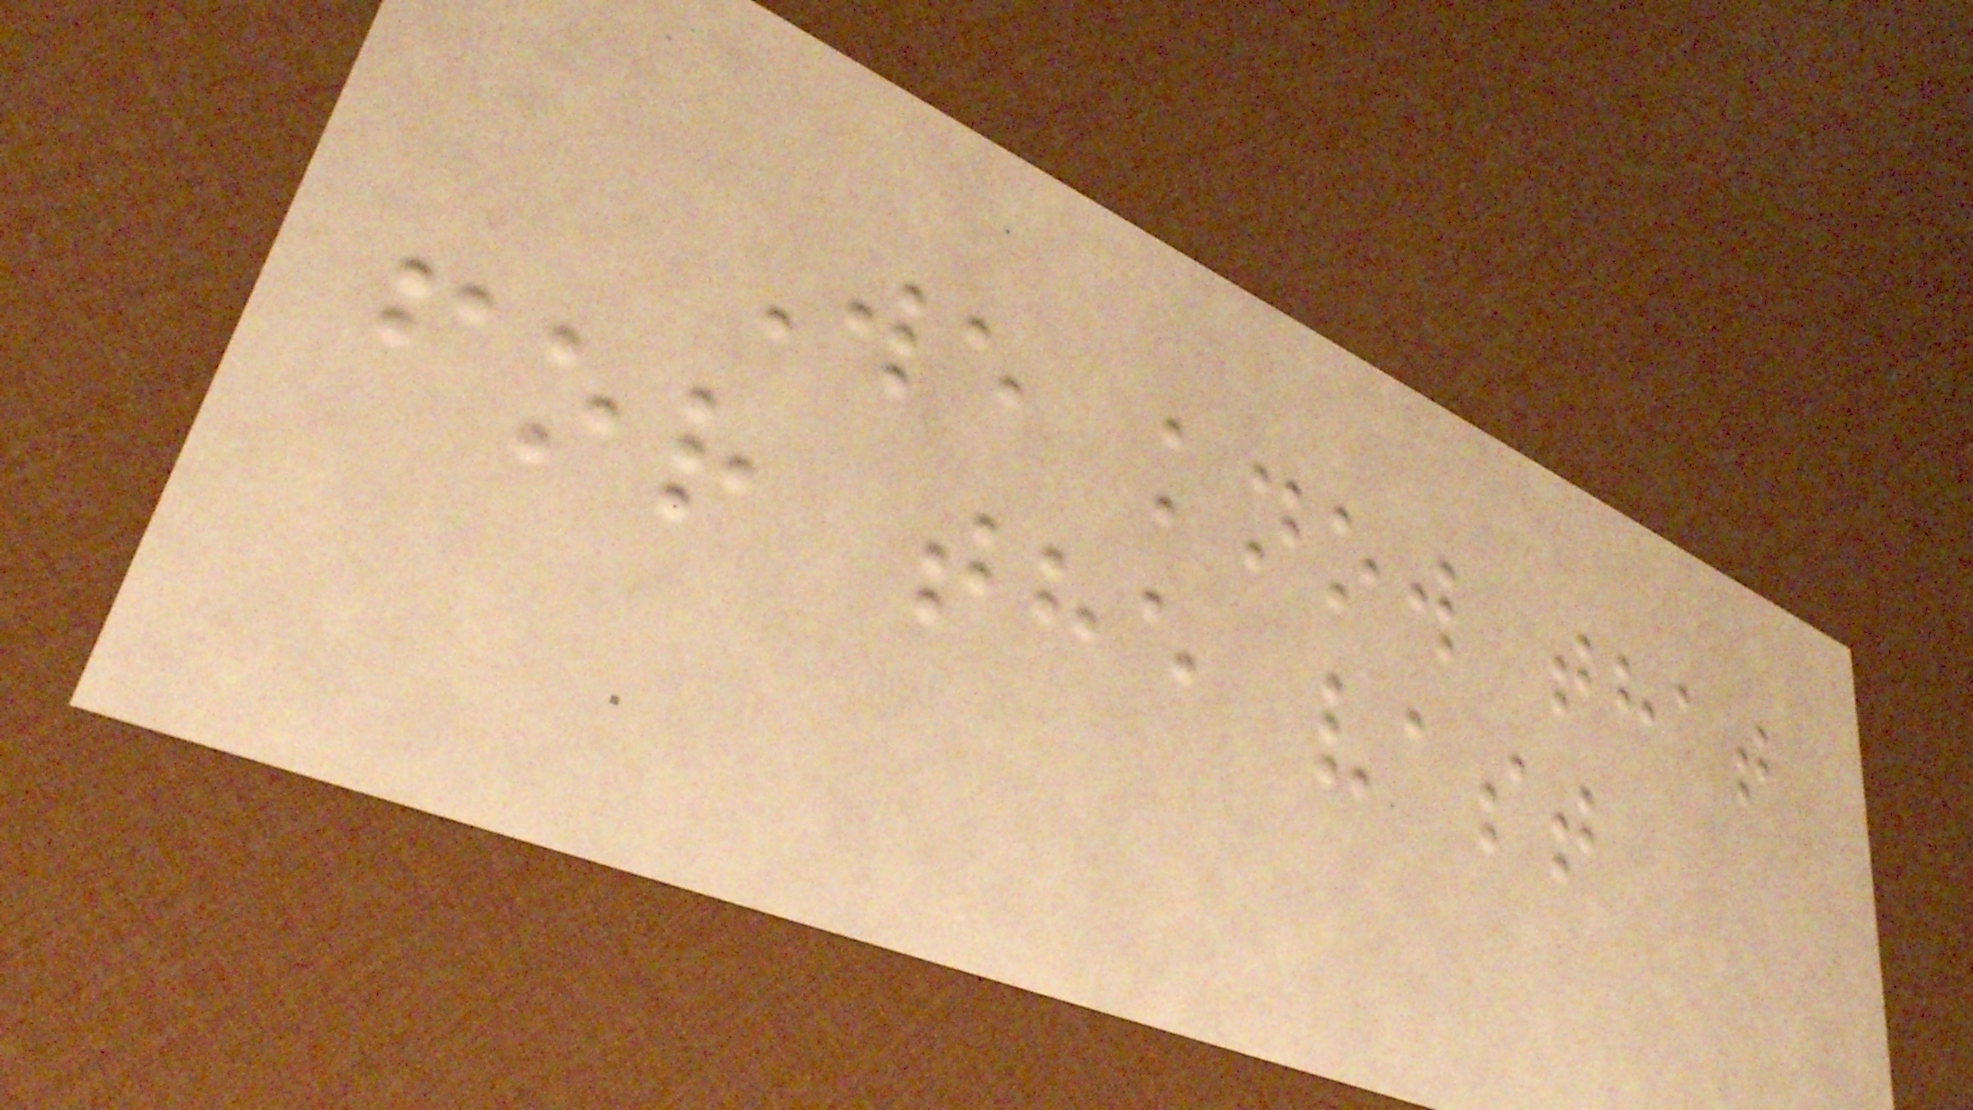We know that
for the vast
